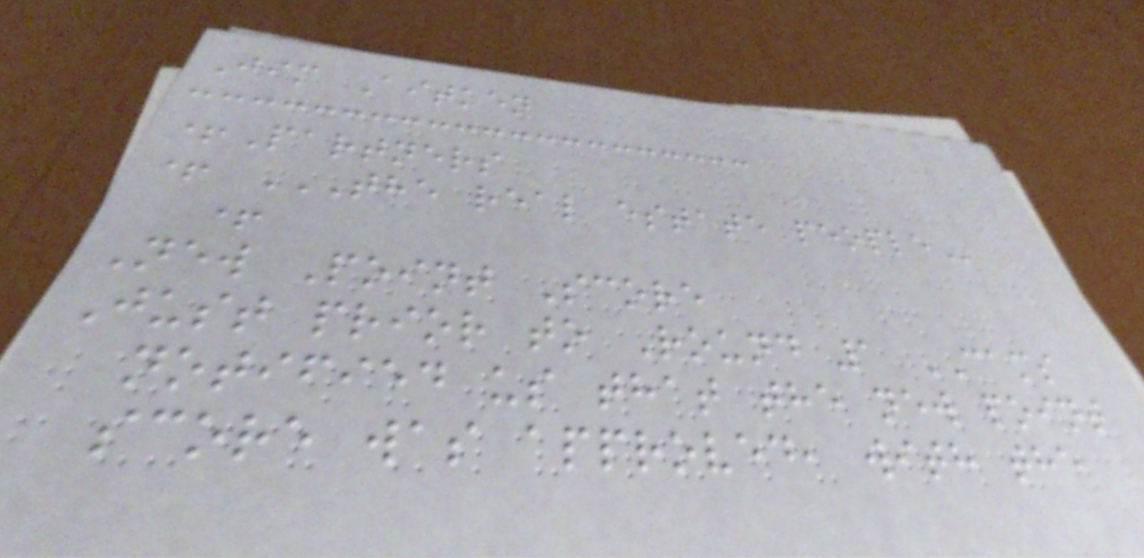Jim Aitken
+Partners
+ THE REAL ESTATE PEOPLE
+
New Point Score
Just prior to Round 1 CAMS
notified us that the new point
score was approved, with the
